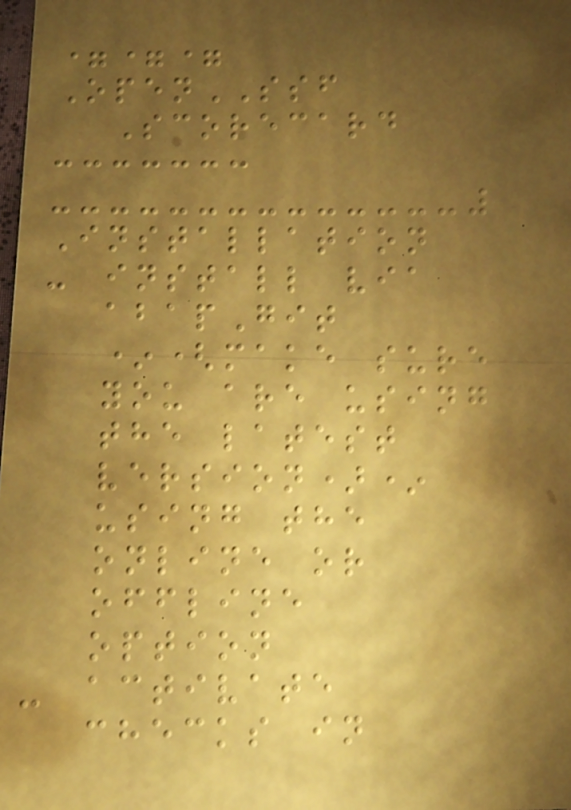===
OpenSSF
Scorecard
Installation
- install via
abapGit
*(make sure
you are using
the latest
version)*
using the
online or
offline
option
- activate
checks in
